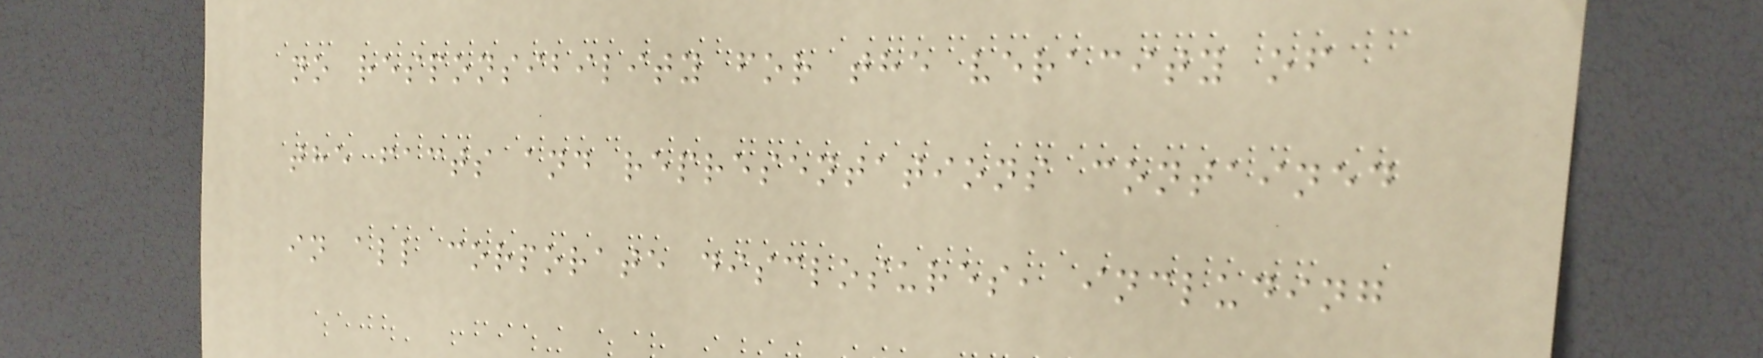no responsibility for the veracity of
the facts and representations contained
in all corporate disclosures, including
